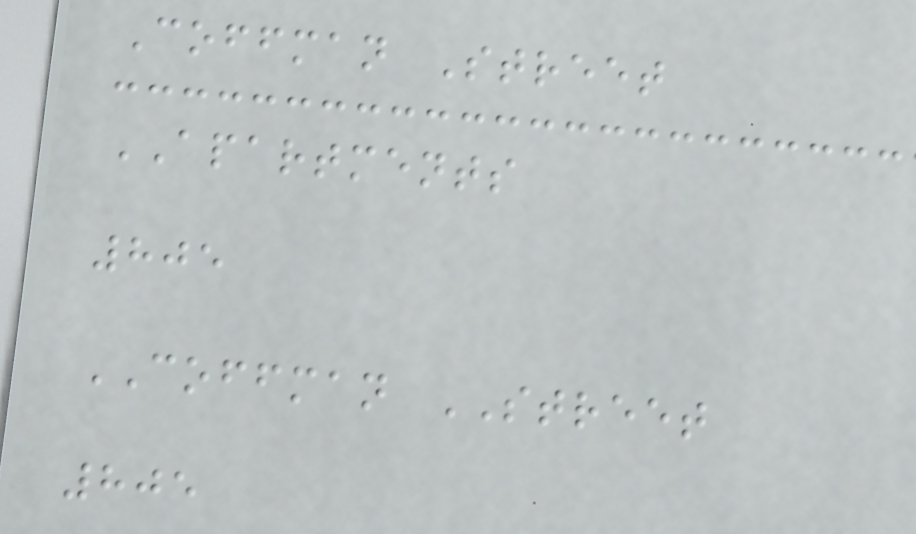Coffman Street
APARTMENTS
805
COFFMAN STREET
805
